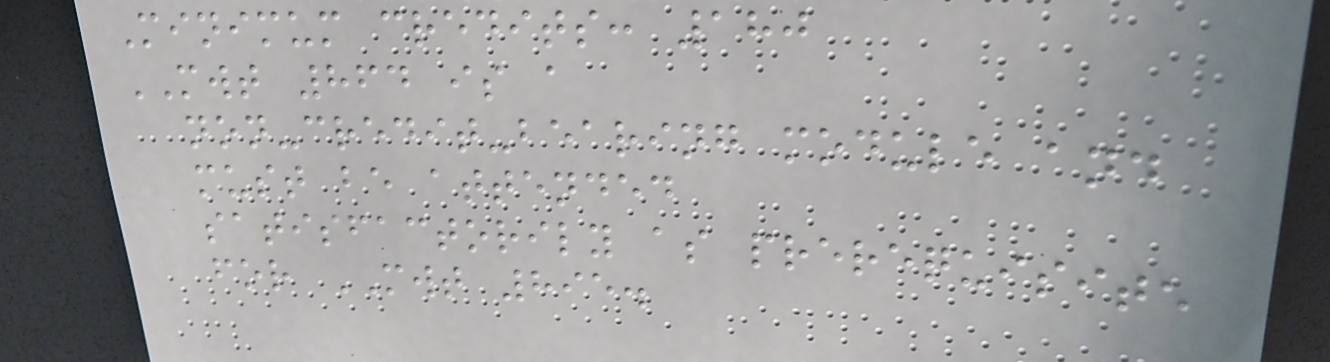Minimum credits: 180
MWT 864 is a
non-credit-bearing module and
must be attended
satisfactorily as prerequisite
for MWT 895.
